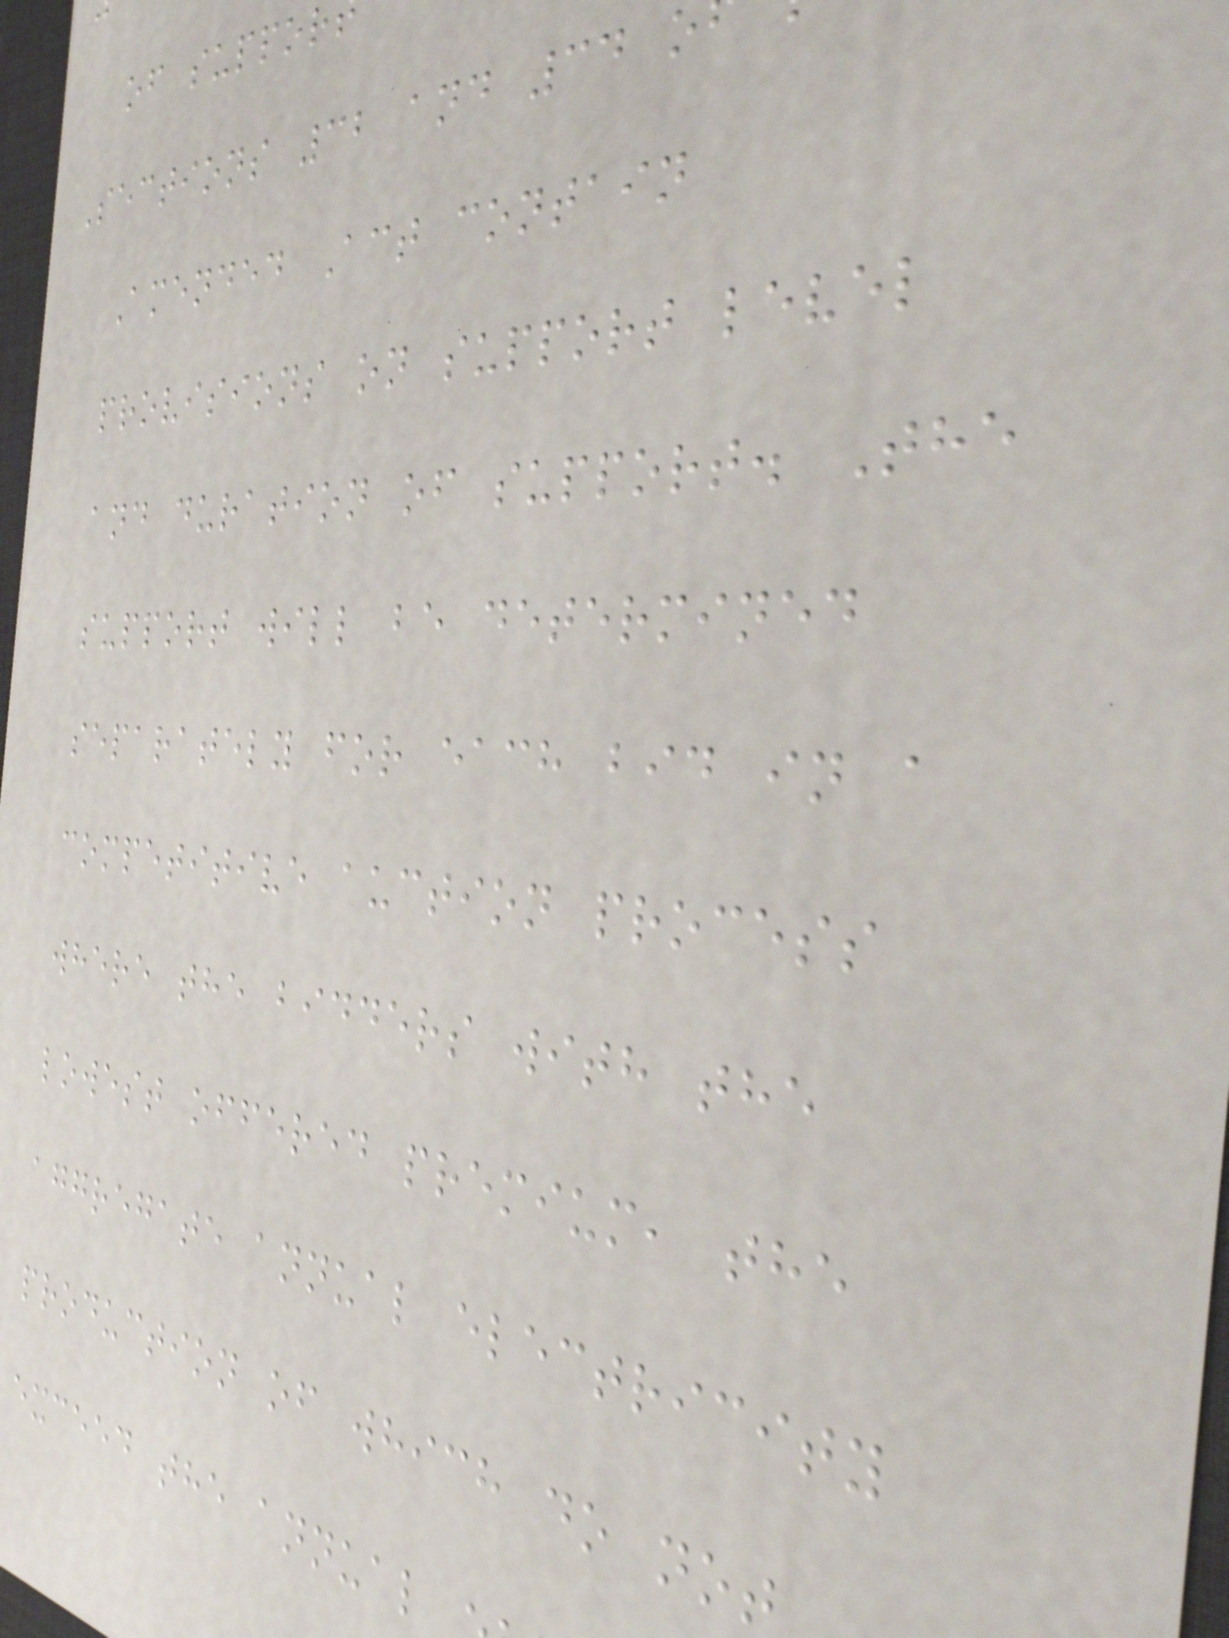of suppor
Sections 32 and 34 o
Amended Act contain
provisions on support level
and duration of support. The
support will be determined
separately for each bid in a
competitive auction process
where the bidders with the
lowest offered premium, the
aggregate annual electricity
production of which do not
exceed the annual
